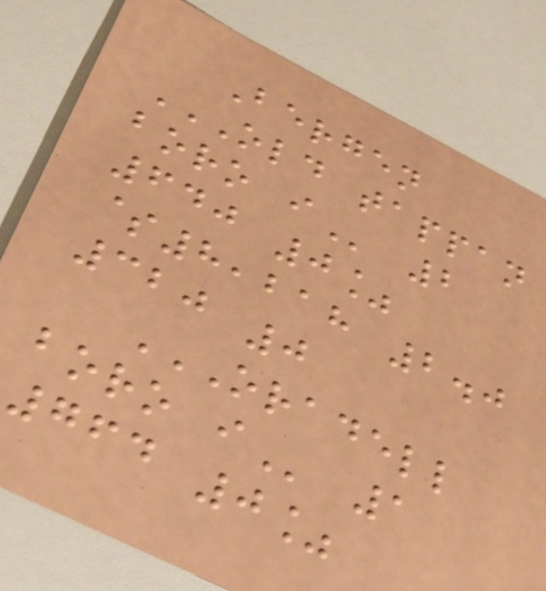Bergen
OLD TAPPAN
BORO I 2
640 0%
$8,218 2.0
320 0
ORADELL
BORO I 1
764 0%
